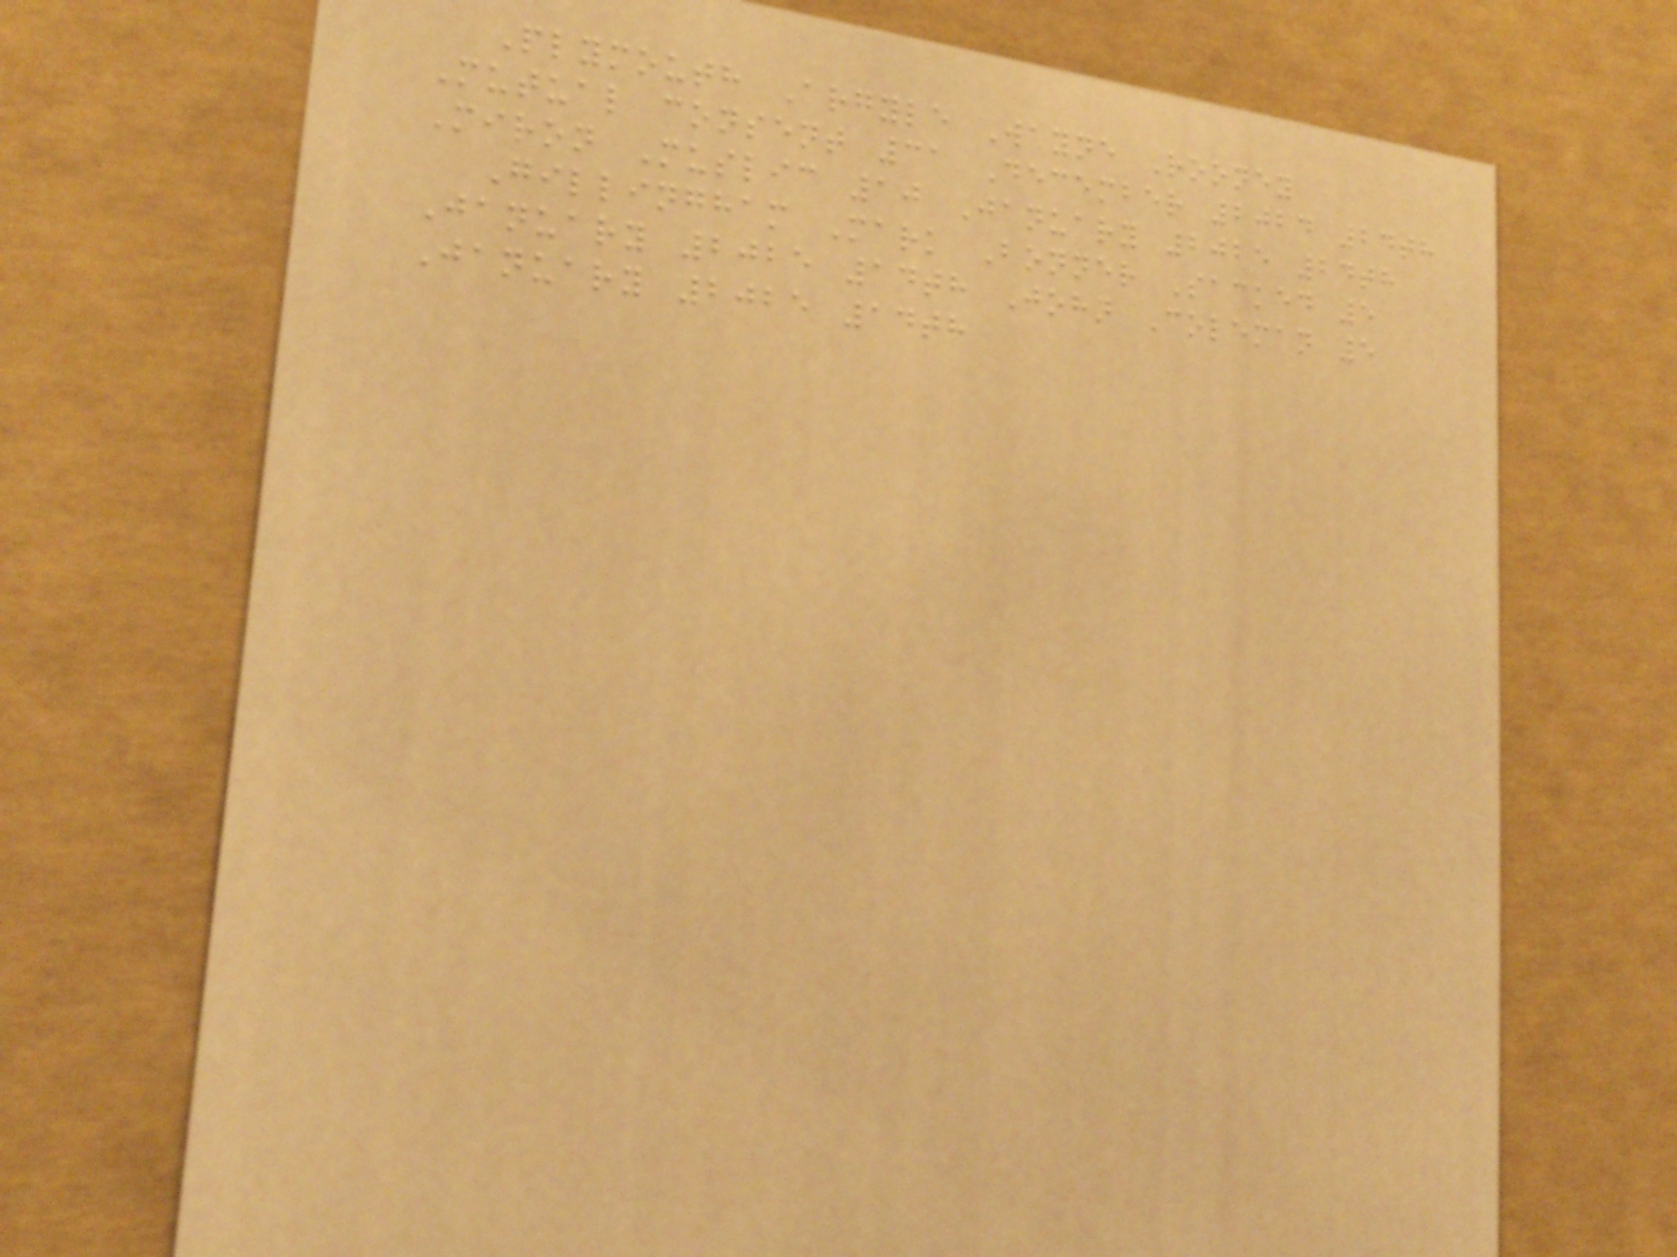Plymouth Argyle Wayne Rooney
Mutual consent 31 December 2024 24th
Miron Muslic 10 January 2025 24th
Gillingham Mark Bonner Sacked 5
January 2025 14th John Coleman 5
January 2025 14th
